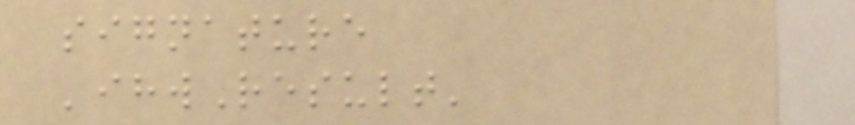signature
'ihwResult'
